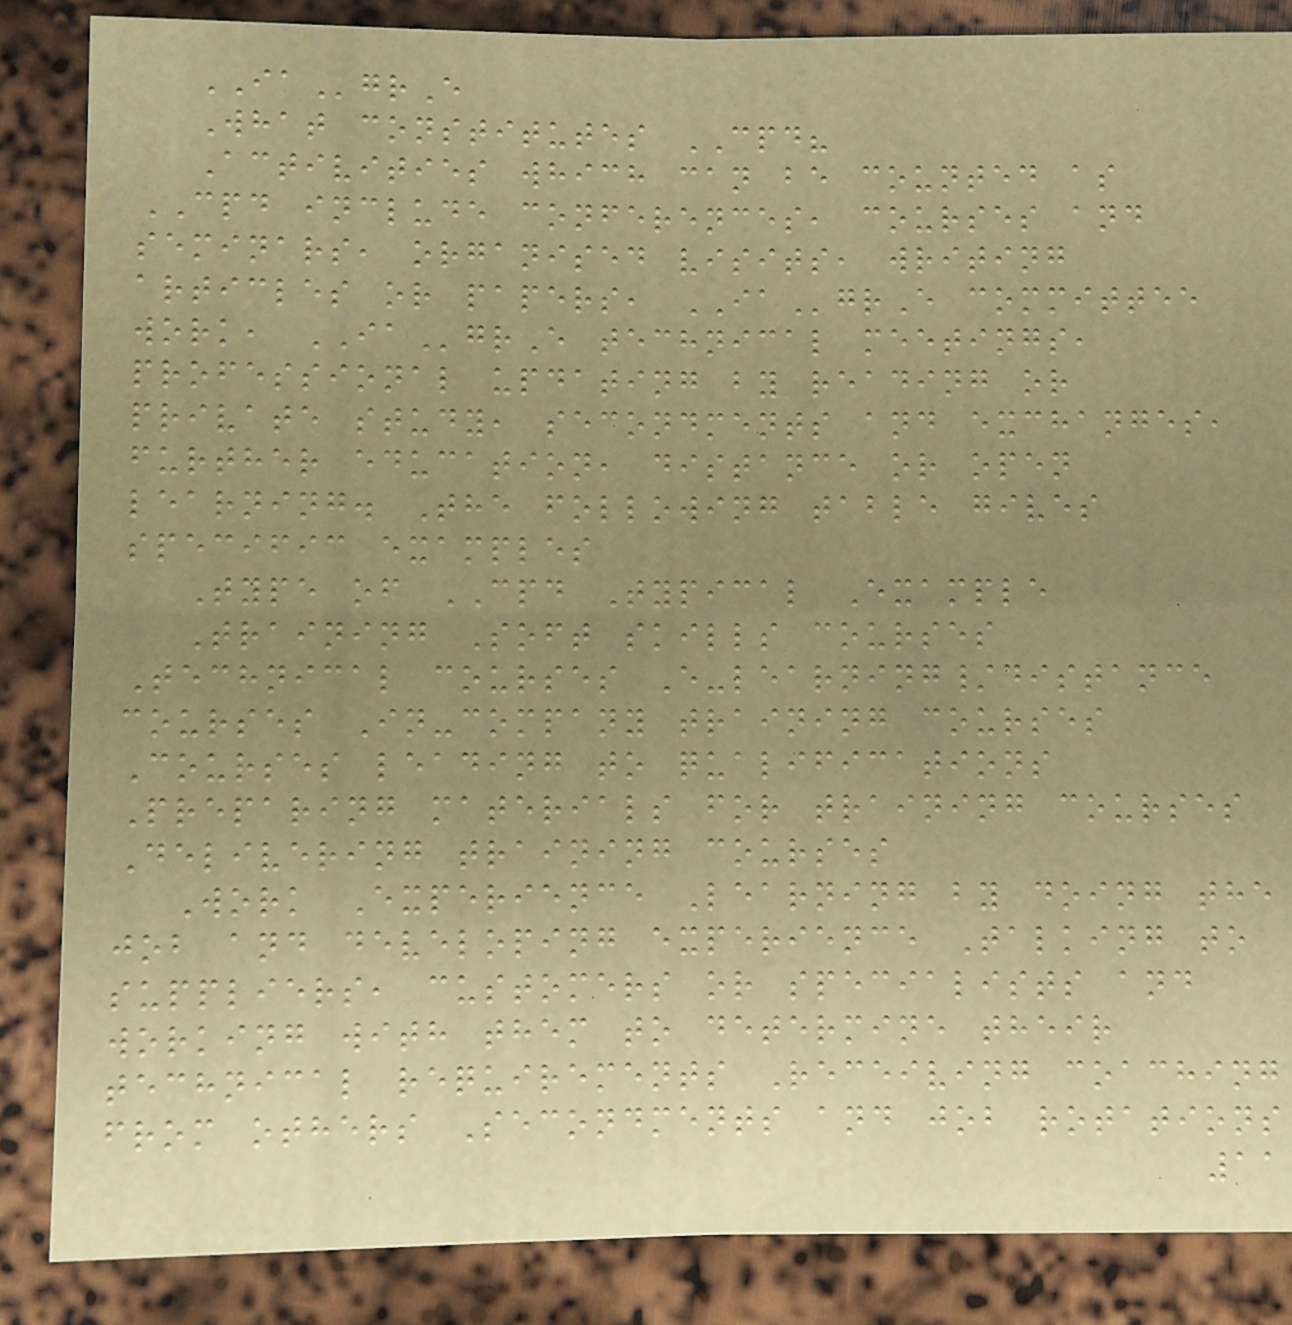IAgrE
What constitutes CPD?
Activities which can be counted as
CPD include conferences, courses and
seminars, organised visits, writing
articles or papers, IAgrE committee
work, IAgrE technical meetings,
professional updating by reading or
private study, secondments and exchanges,
further education, distance or open
learning. The following table gives
specific examples
Type of CPD Typical Example
Training Soft skills courses
Technical courses E-learning/distance
courses In-company training courses
Courses leading to qualifications
Preparing materials for training courses
Delivering training courses
Work Experience Learning by doing the
job and developing experience Talking to
suppliers, customers or specialists and
working with them to determine their
technical requirements Receiving coaching
from others Secondments and job rotations
11
